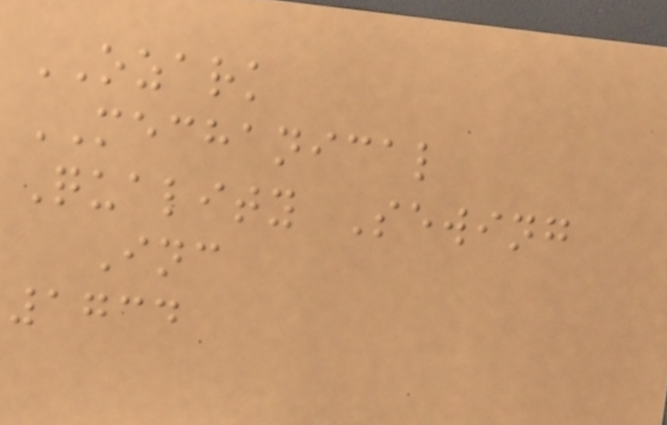OZARK
MECHANICAL
Quality Sewing
Inc
1734
